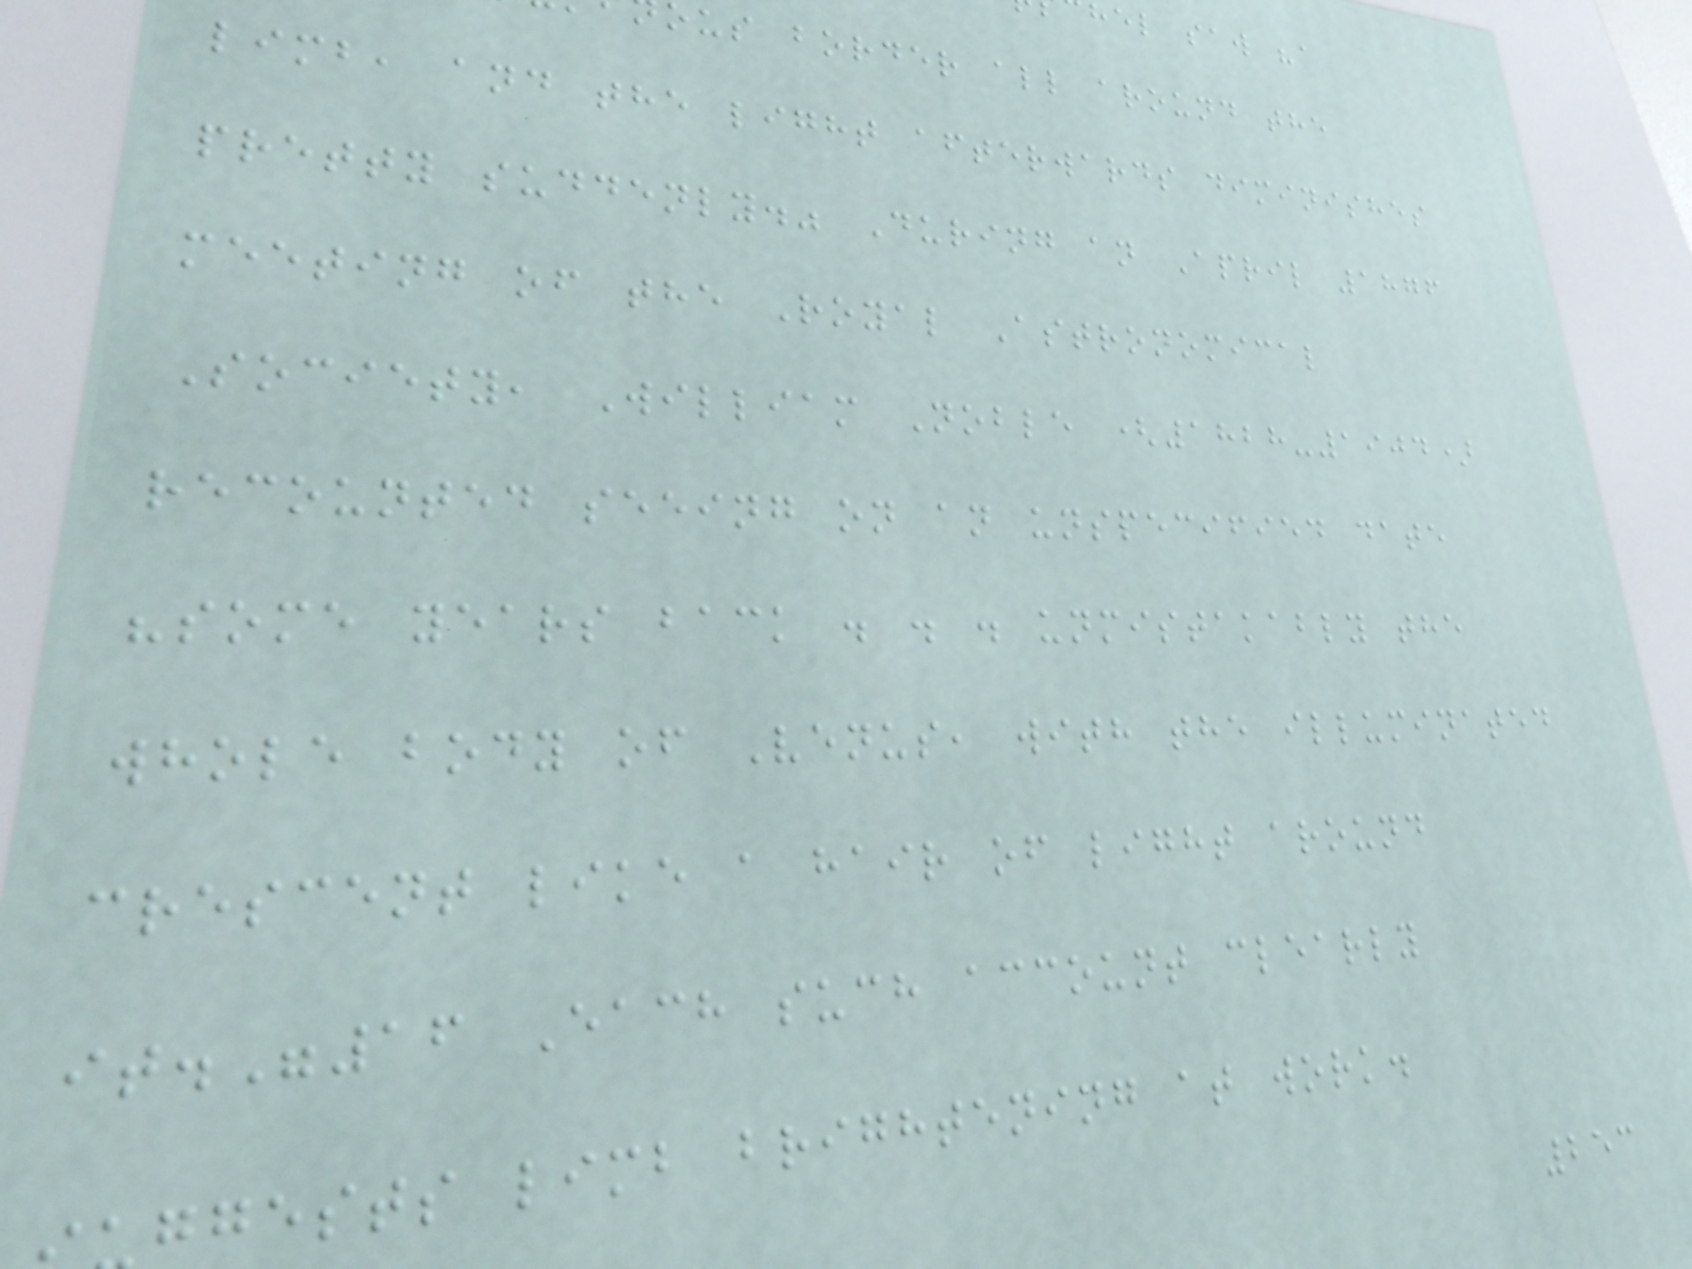hel saw "a
ous border all around the
limb, and the light afterwards diminishes
pretty suddenly." During an April 1876
meeting of the Royal Astronomical
Society, William Noble (1828-1904)
recounted seeing on an unspecified date
"some years back . . . unmistakably the
whole body of Venus, with the illuminated
crescent like a hair of light around
it."16 Each such account clearly
ggests limb brightening at work.
253
